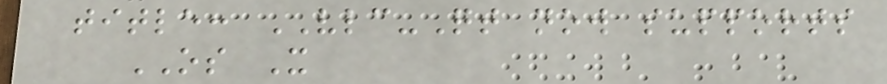title: VLC-Qt now supports
OS X
